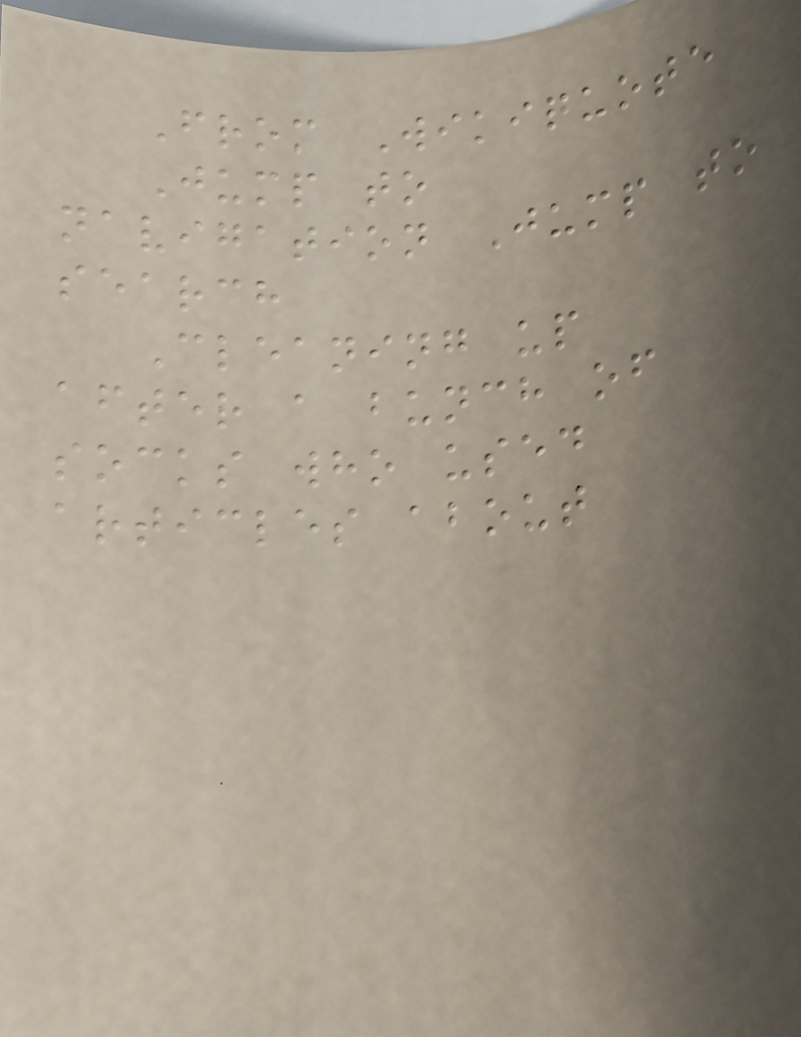From Wikiquote
Jump to
navigation Jump to
search
Cleaning up
after a bunch of
socks who used
articles about
